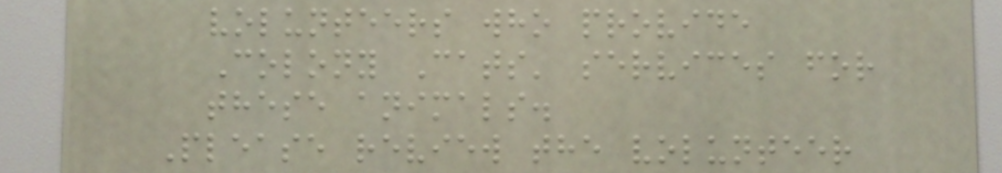volunteers who provide
Colony Cats' services for
these animals.
Please review the volunteer
